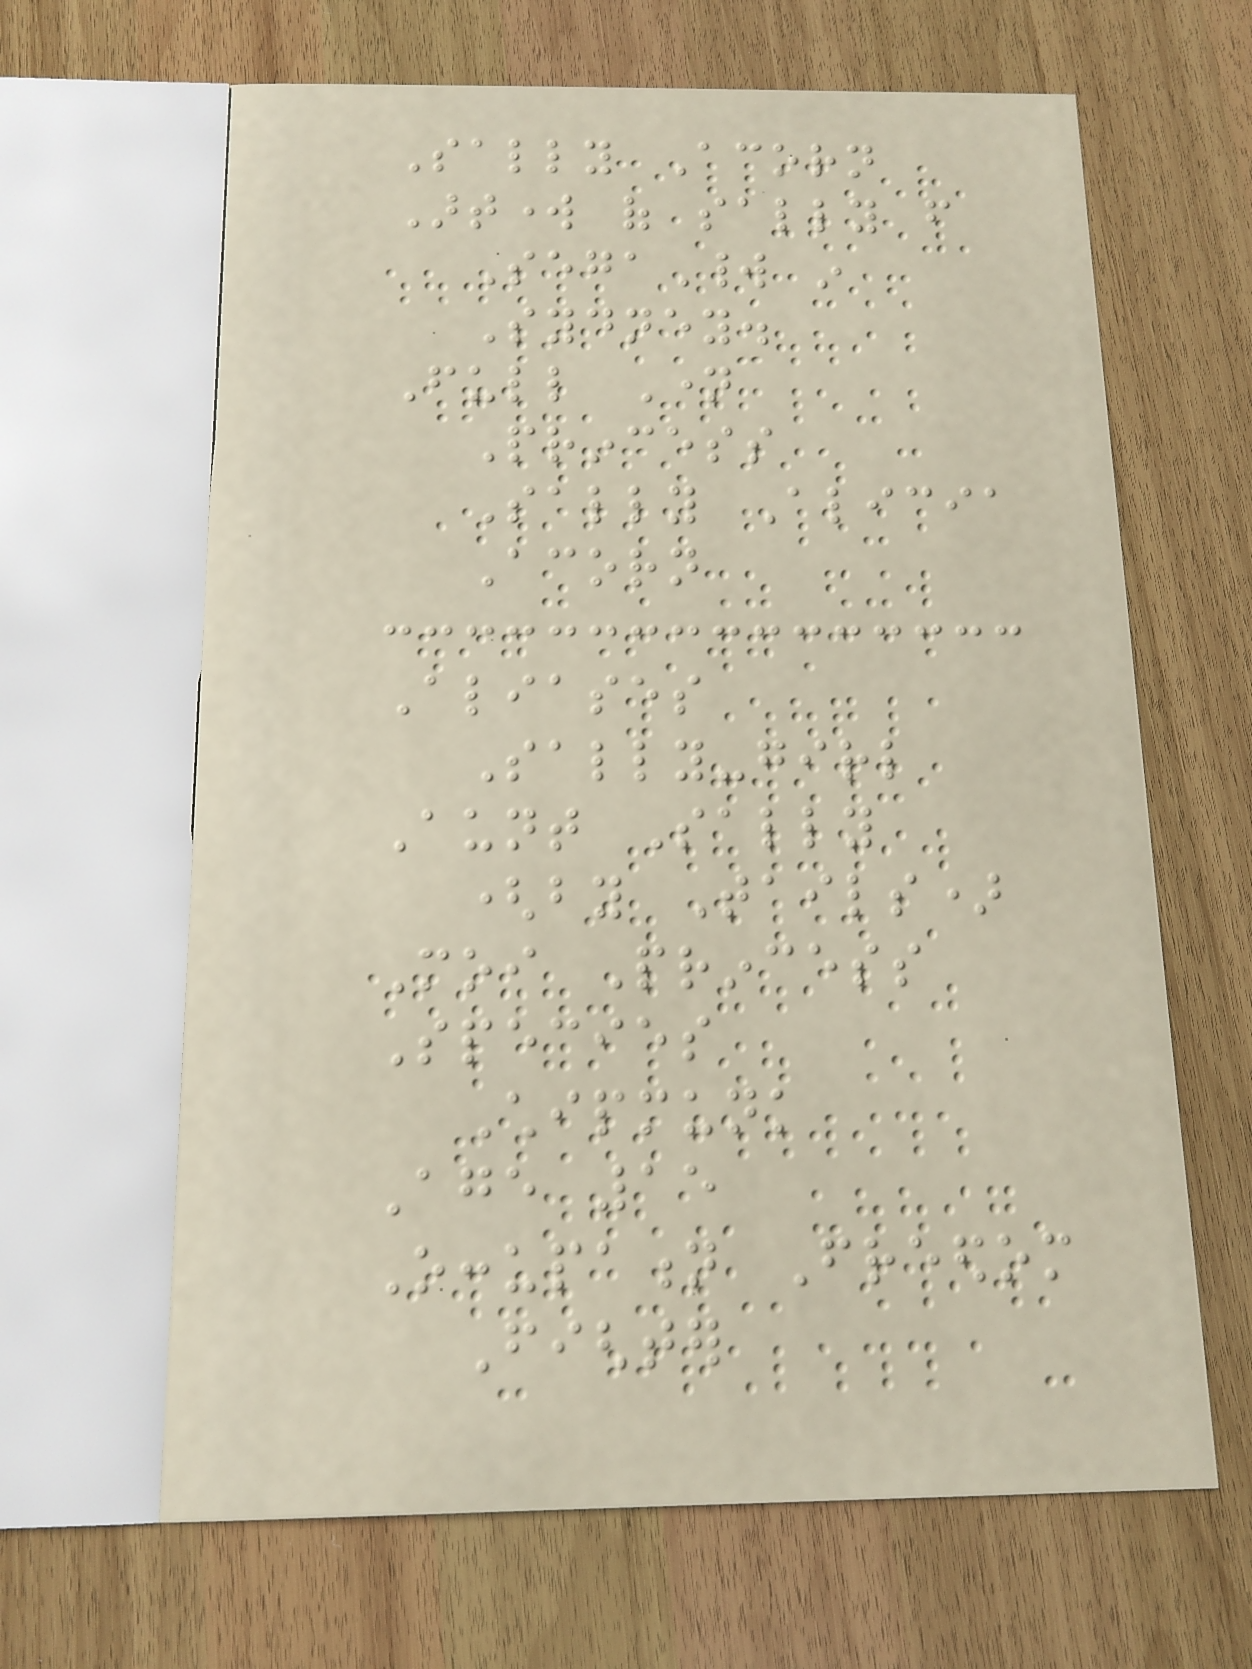Sally Acorn
Artwork of sally from
SegaWorld in
Sydney.
Full Name
Princess
Sally Alicia
Acorn
Aliases
Sally-girl
Aunt Sally
(by Tails)
Moi Princess
Species
Chipmunk
Age 15
Occupation Freedom
Fighter
